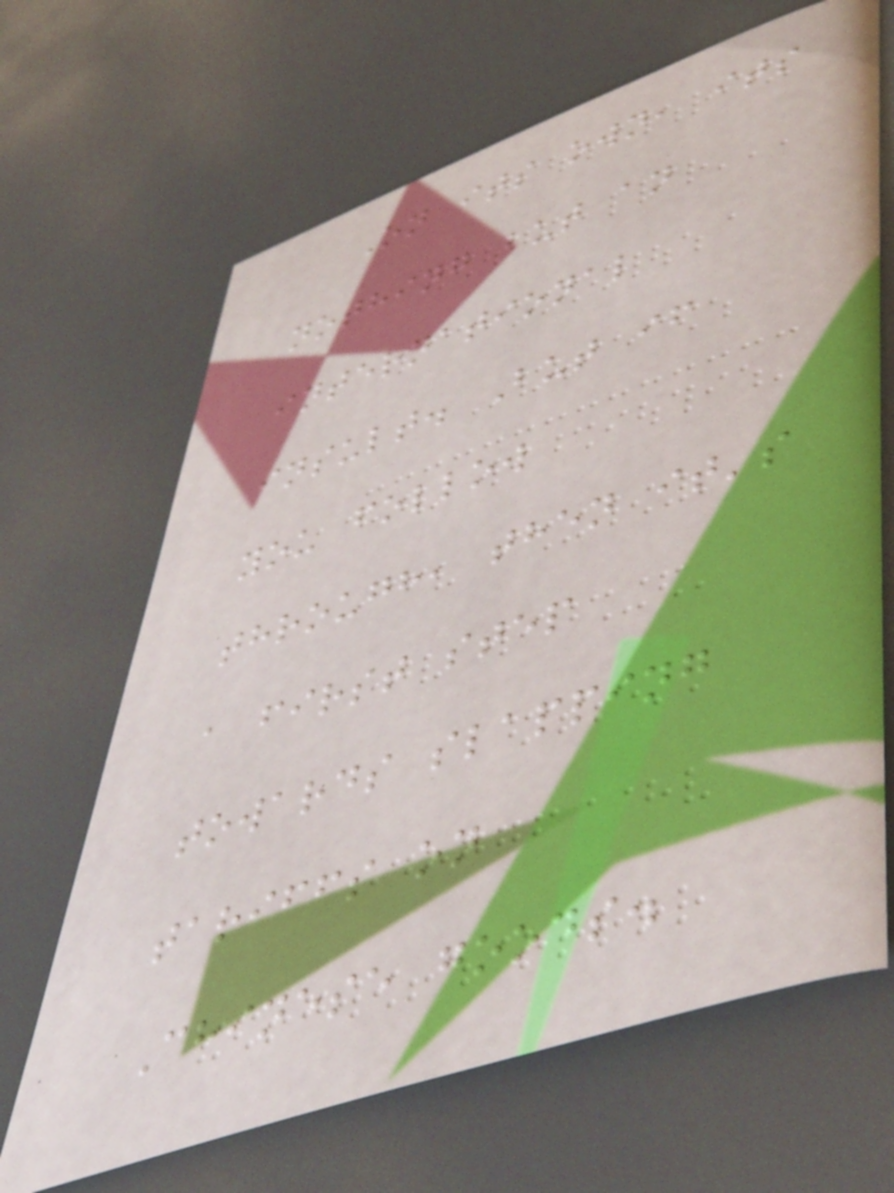On its own, its
nothing but an
international
insult. But if
you follow
through, then it's
a first step
towards slapping
tariffs on
Chinese goods.
